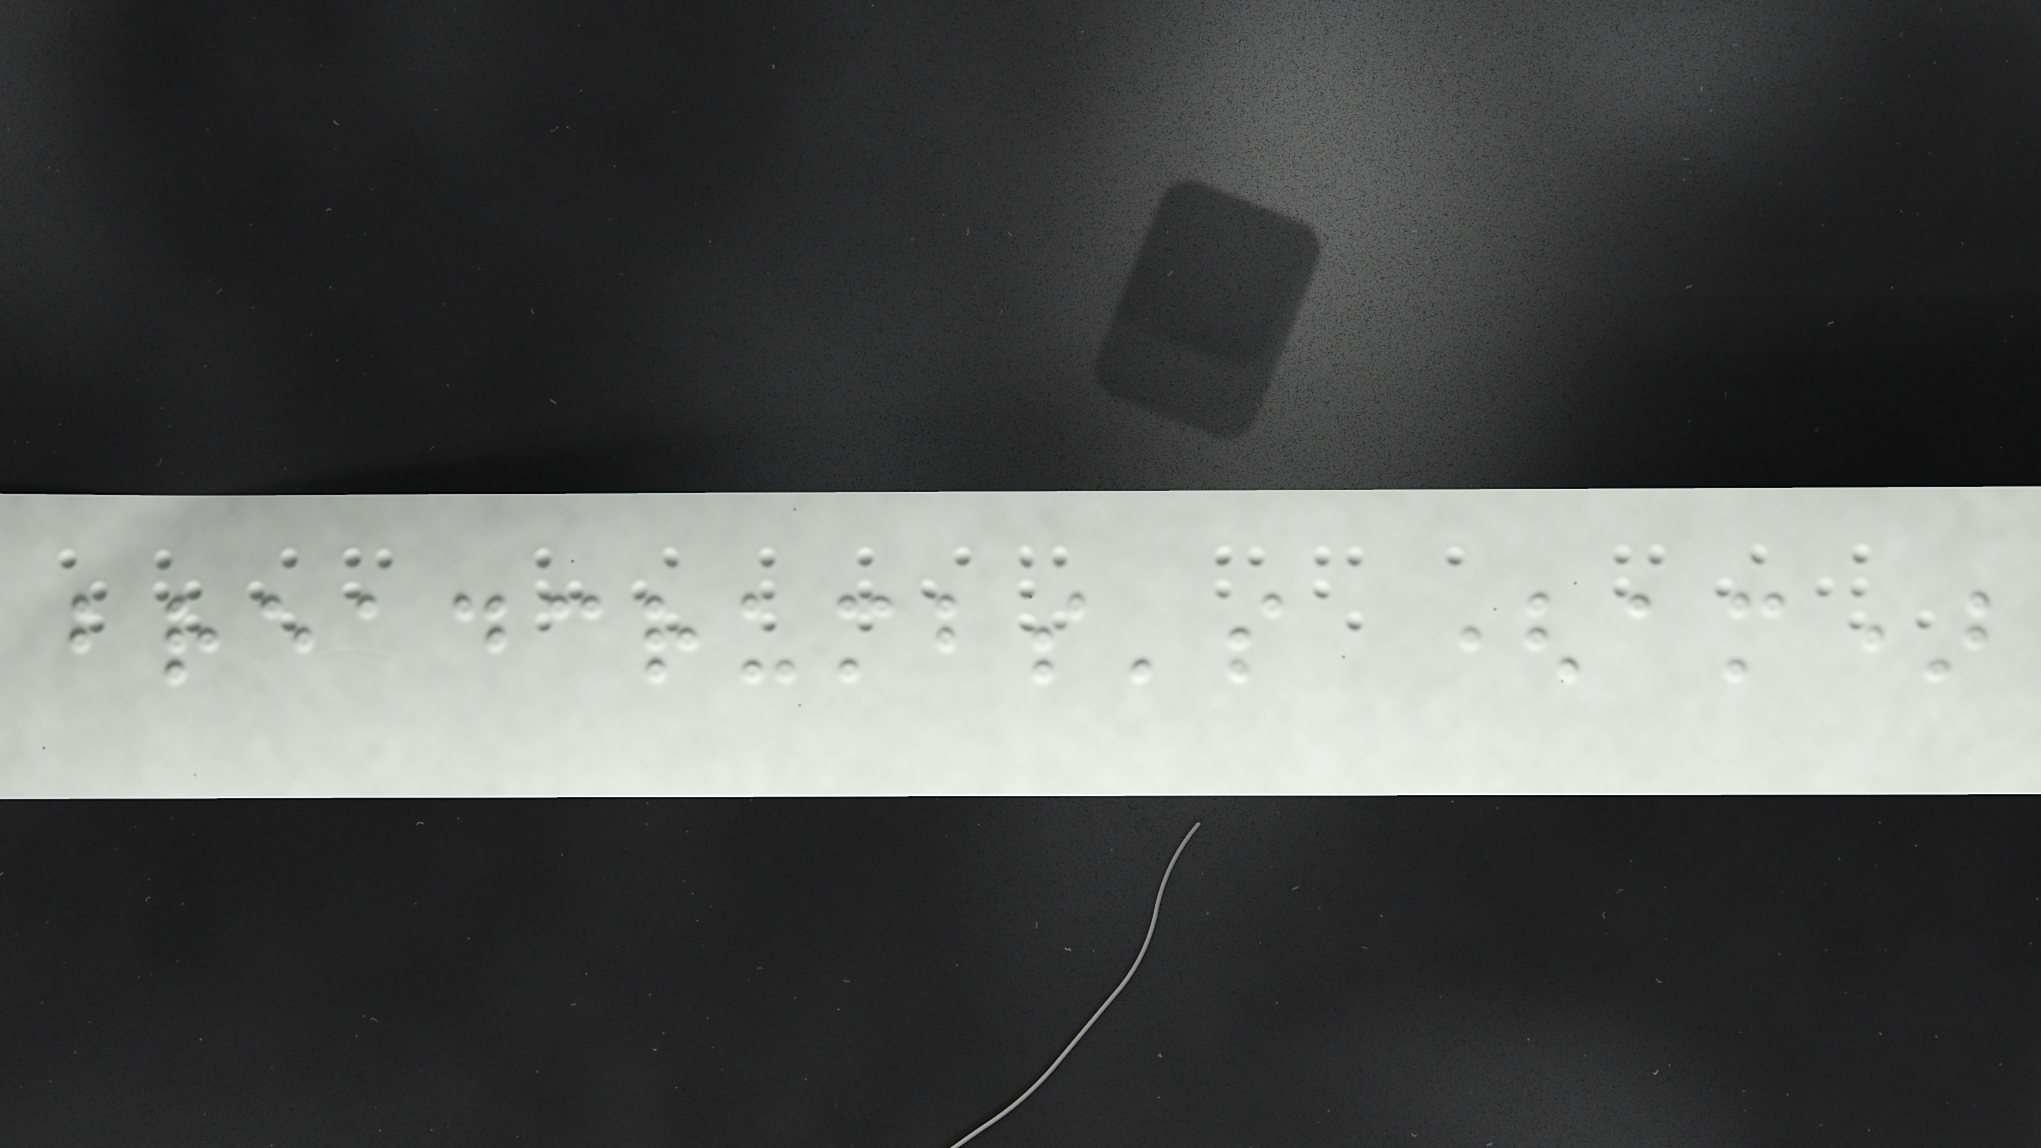breadcrumbs's (am)
